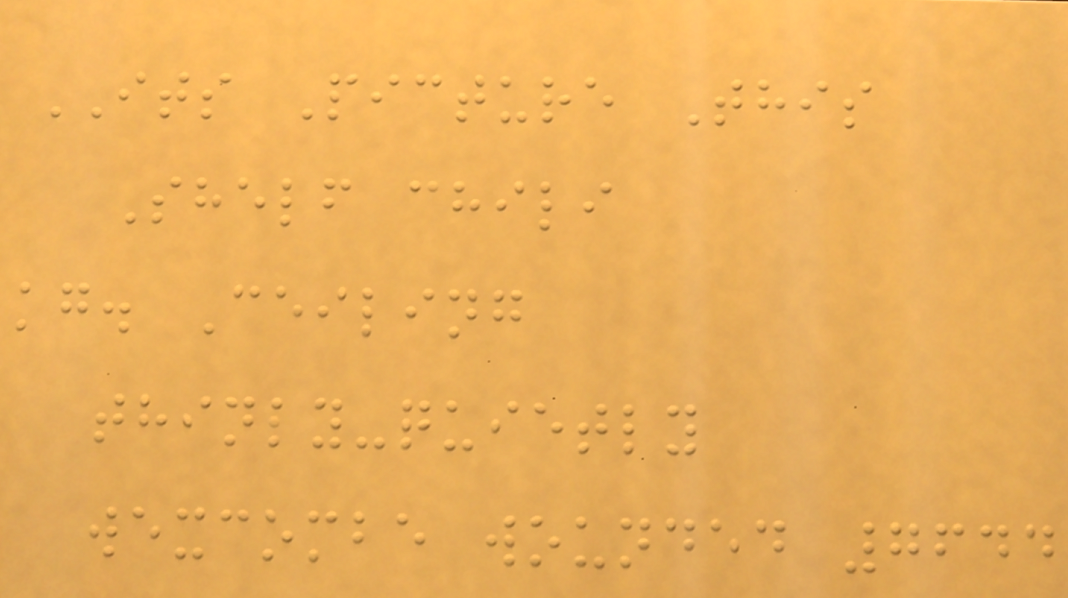ITS Picture This
Shelf chili
kg. Ceiling
thinly-quietly
wexcombe wounded 7644
